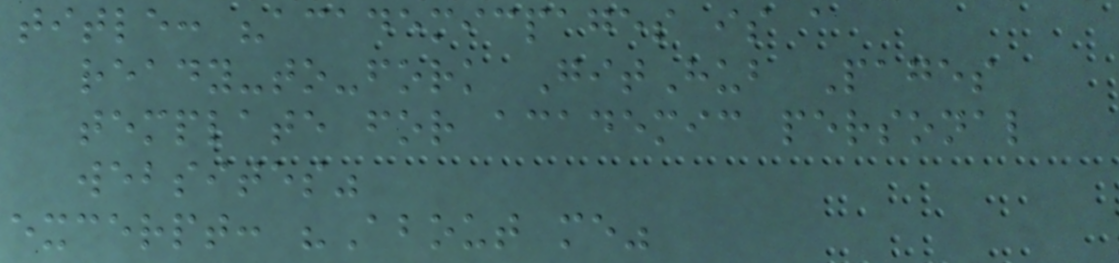title: "academicpages is a
ready-to-fork GitHub Pages
template for academic personal
websites"
excerpt: "About me"
